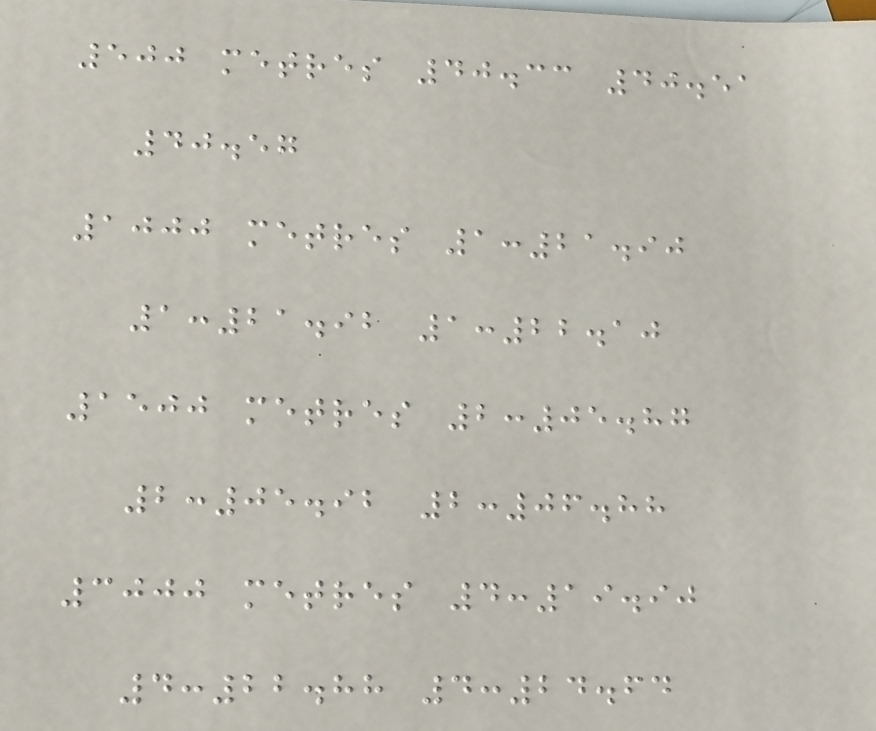500 metres 40.33 40.51
40.57
1000 metres 1:21.90
1:21.92 1:22.10
1500 metres 2:05.87
2:05.92 2:06.88
3000 metres 4:19.90
4:22.88 4:24.64
